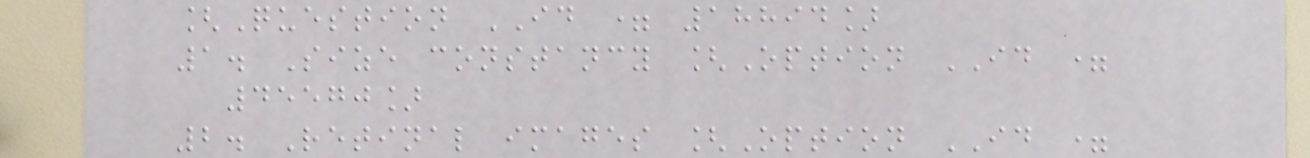[Question ID = 18894]
1. Size constancy [Option ID =
45570]
2. Retinal images [Option ID =
